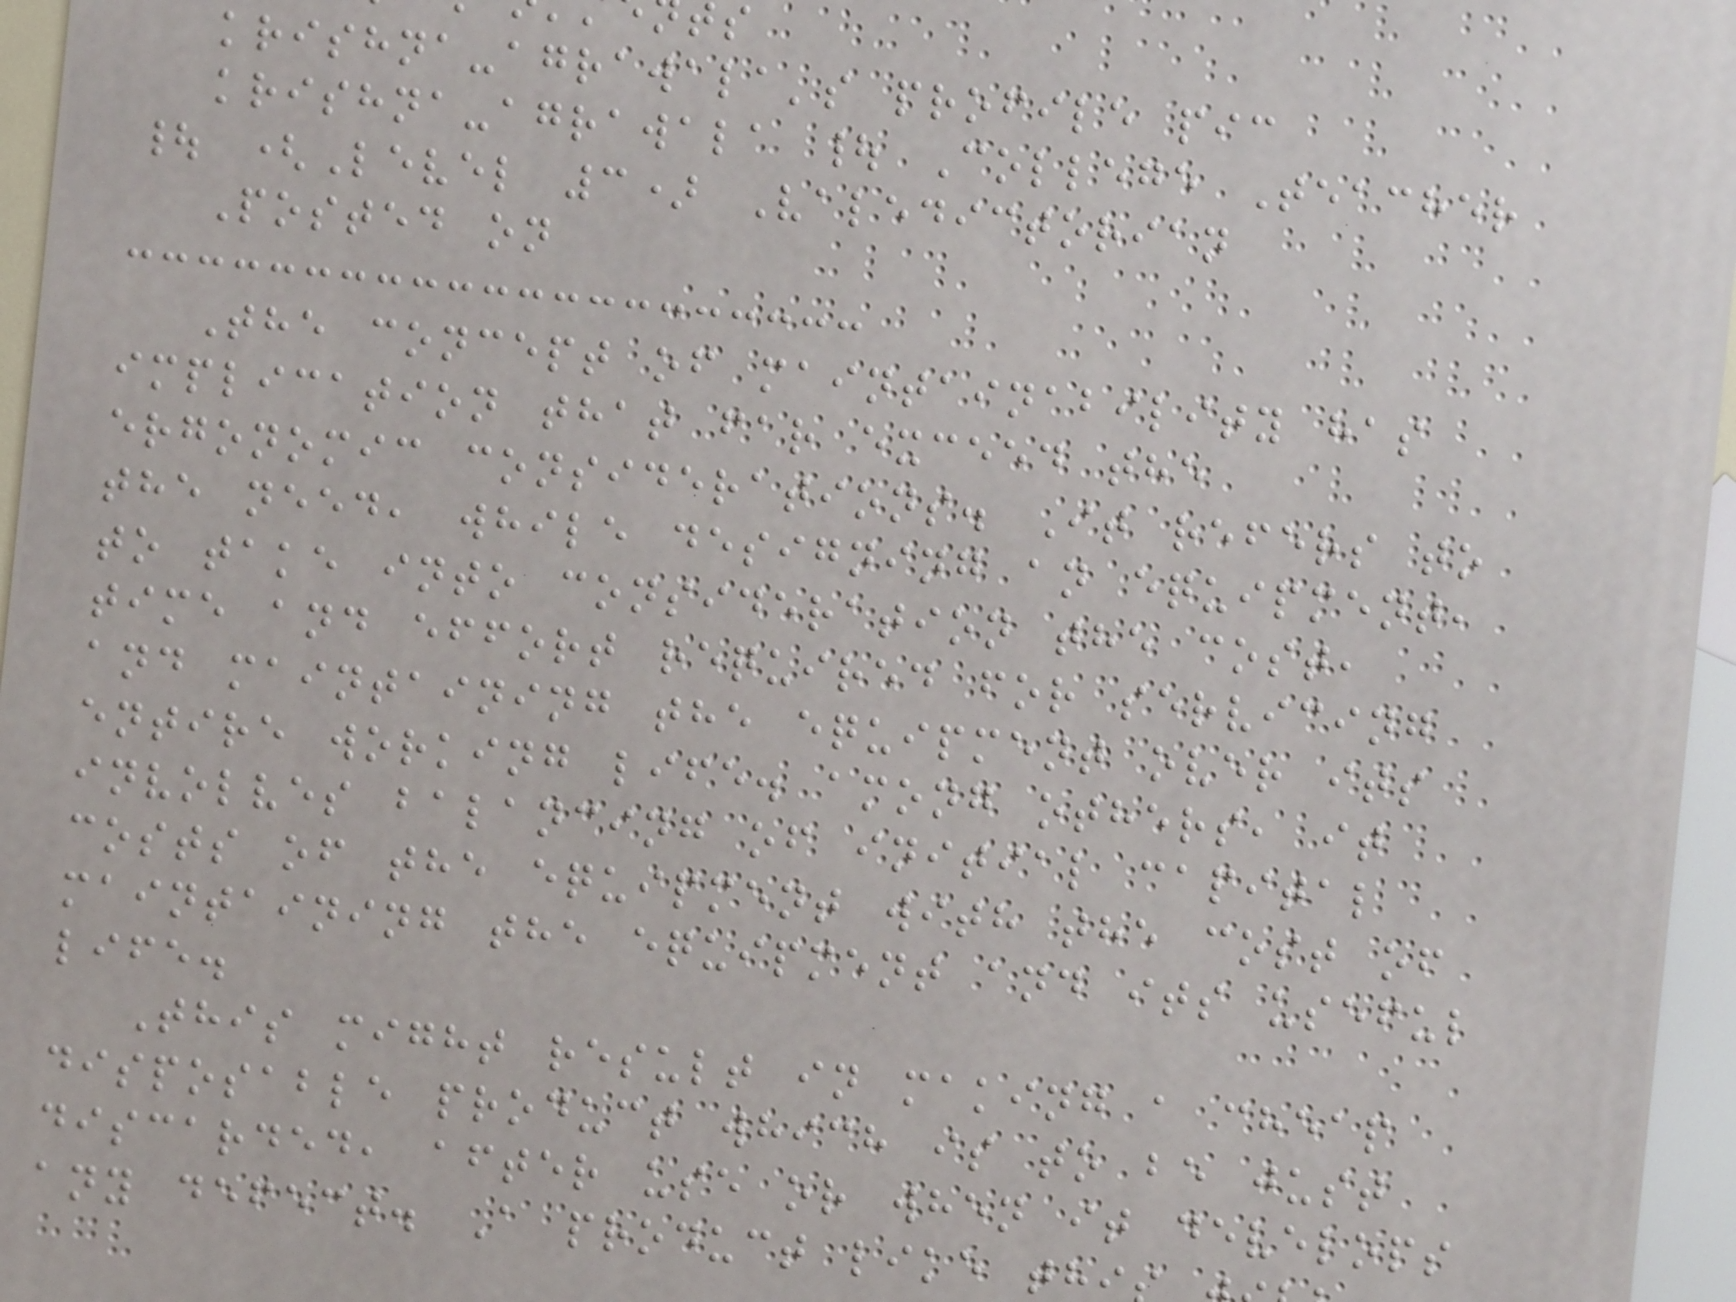krishna-agrawala's profile pic
krishna-agrawala | College Teacher
| (Level 3) Valedictorian
Posted on
The concept of maintainability has
implication that far exceed the
ergonomic considerations. It refers to
the need, while designing an equipment,
to take into consideration the cost,
time and effort required for servicing
and maintaining the equipment over its
entire working life. among others, it
involves balancing of initial capital
costs of the equipment with the cost of
maintaining the equipment and its useful
life.
This might result in making a cheap
disposable product which is to be just
discarded, after use or when it develops
any defect. A product like th
